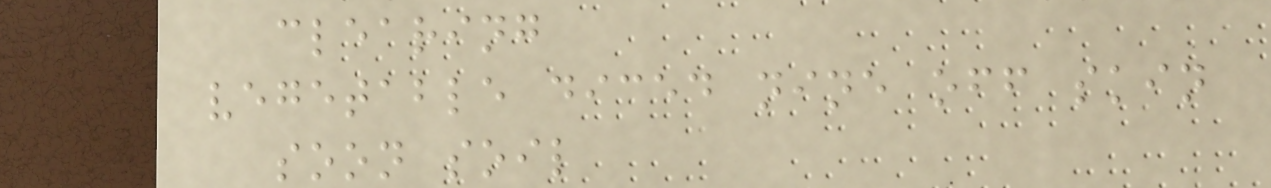clearing
vegetable diced nine off skin
soon soil
